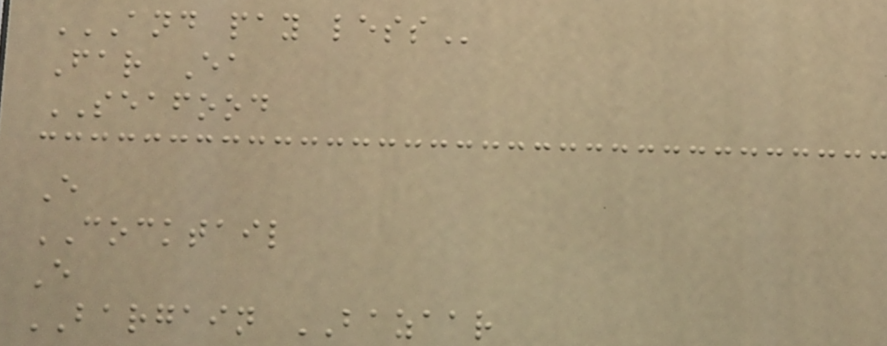AND PAY LESS
Far Ea
SEAFOOD
E
COCKTAIL
E
BARGAIN BAZAAR
